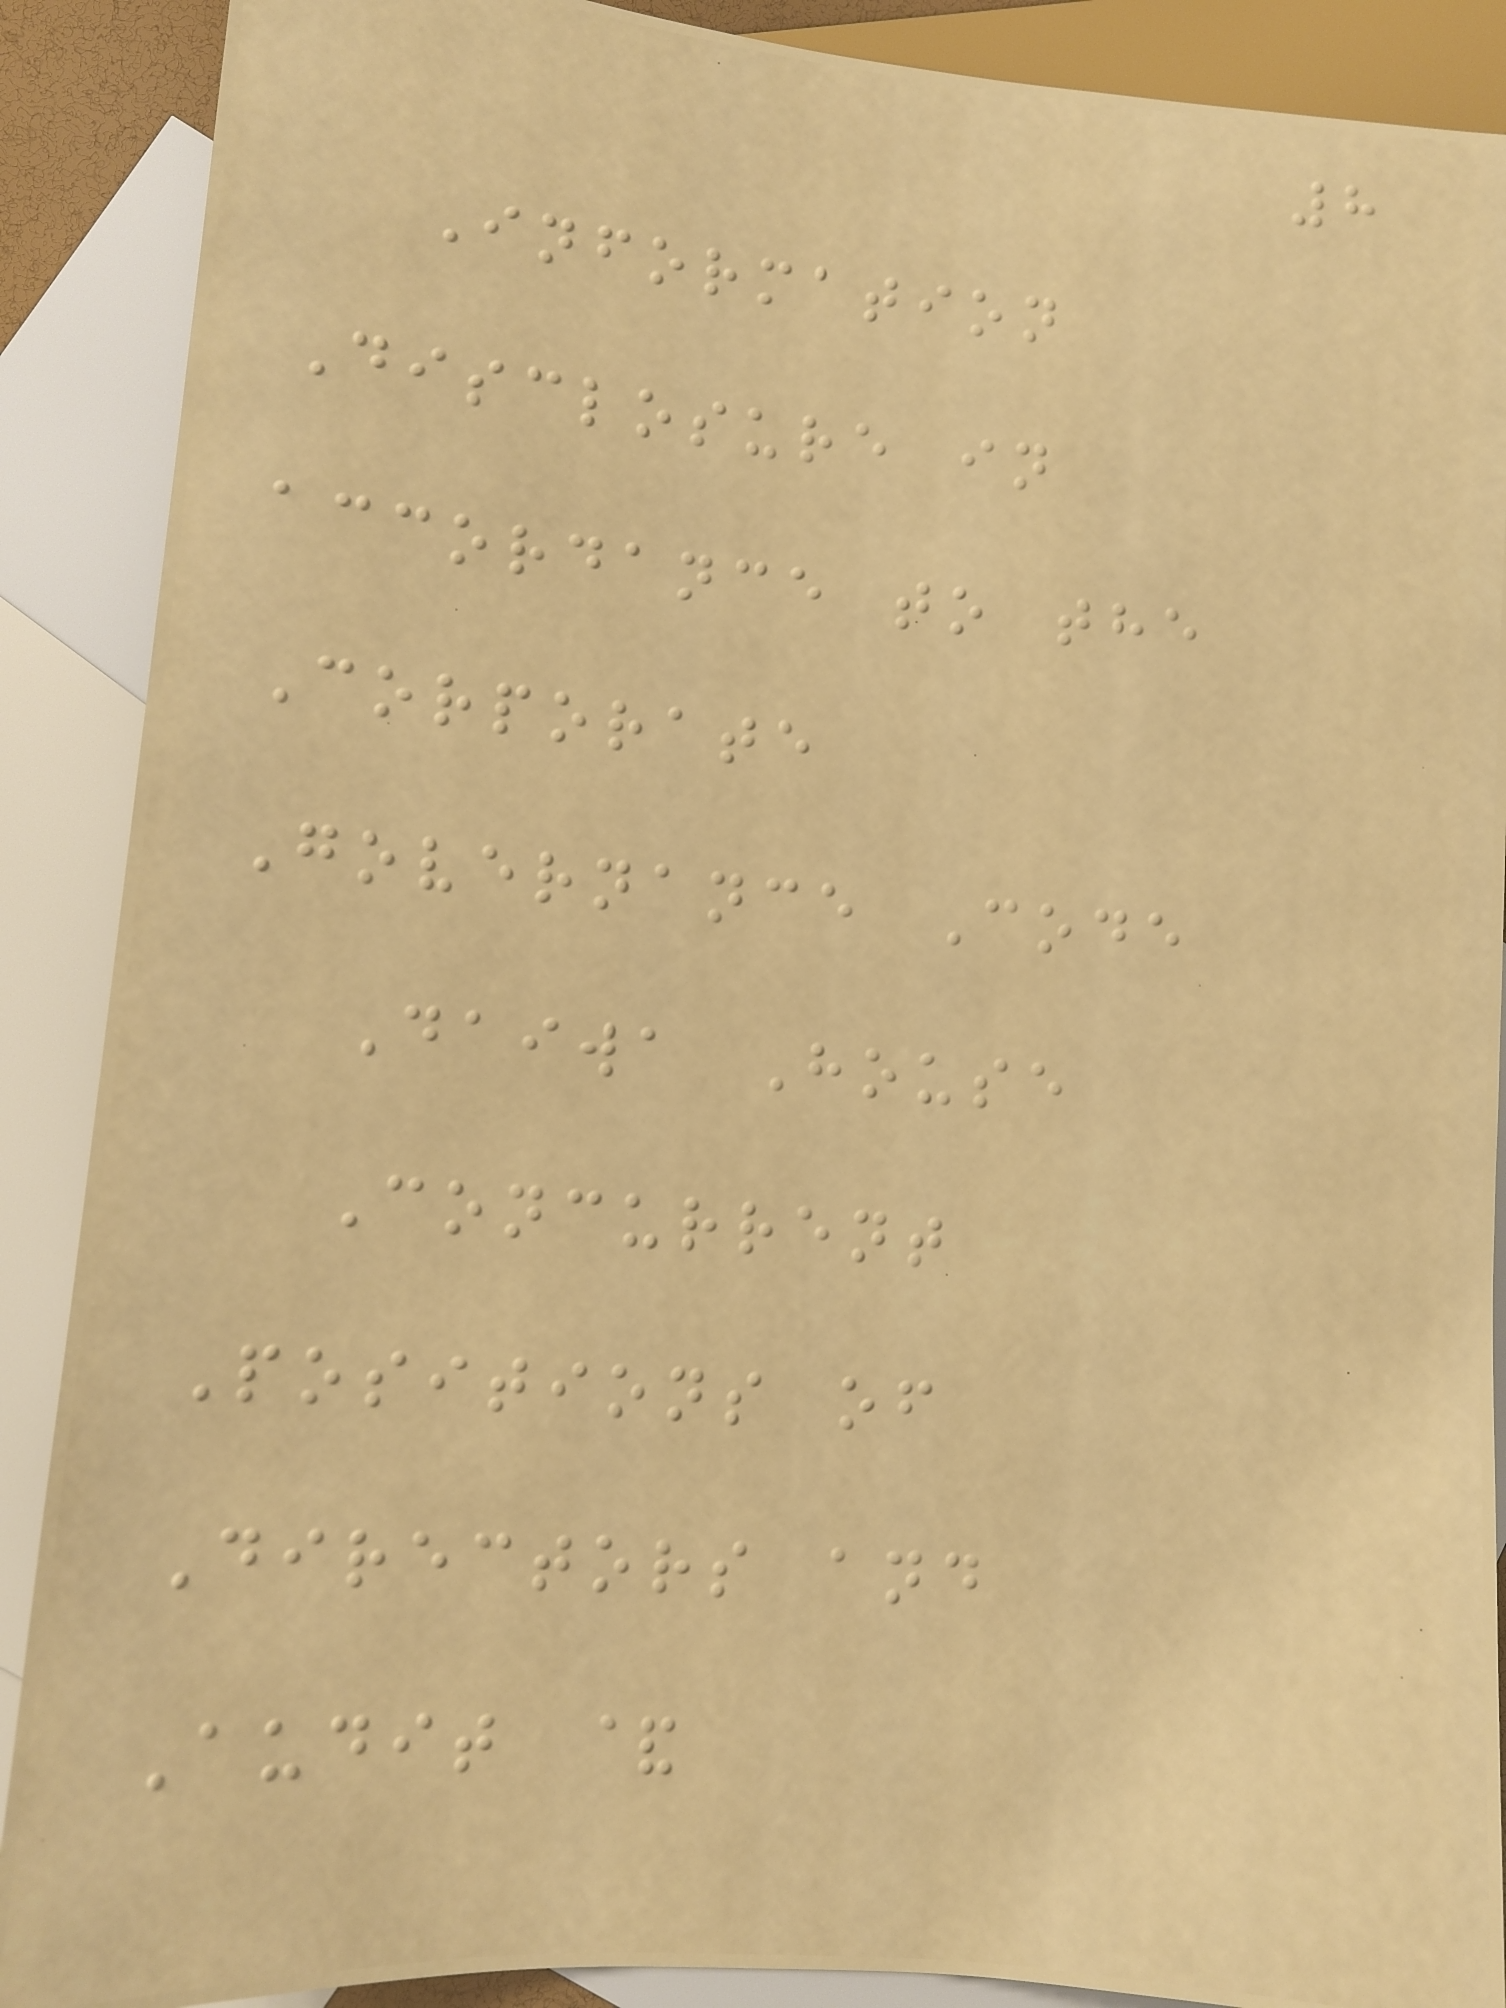8
Information
Disclosure in
accordance to the
Corporate
Governance Code
Daiwa House
Concurrent
Positions of
Directors and
Audit &
